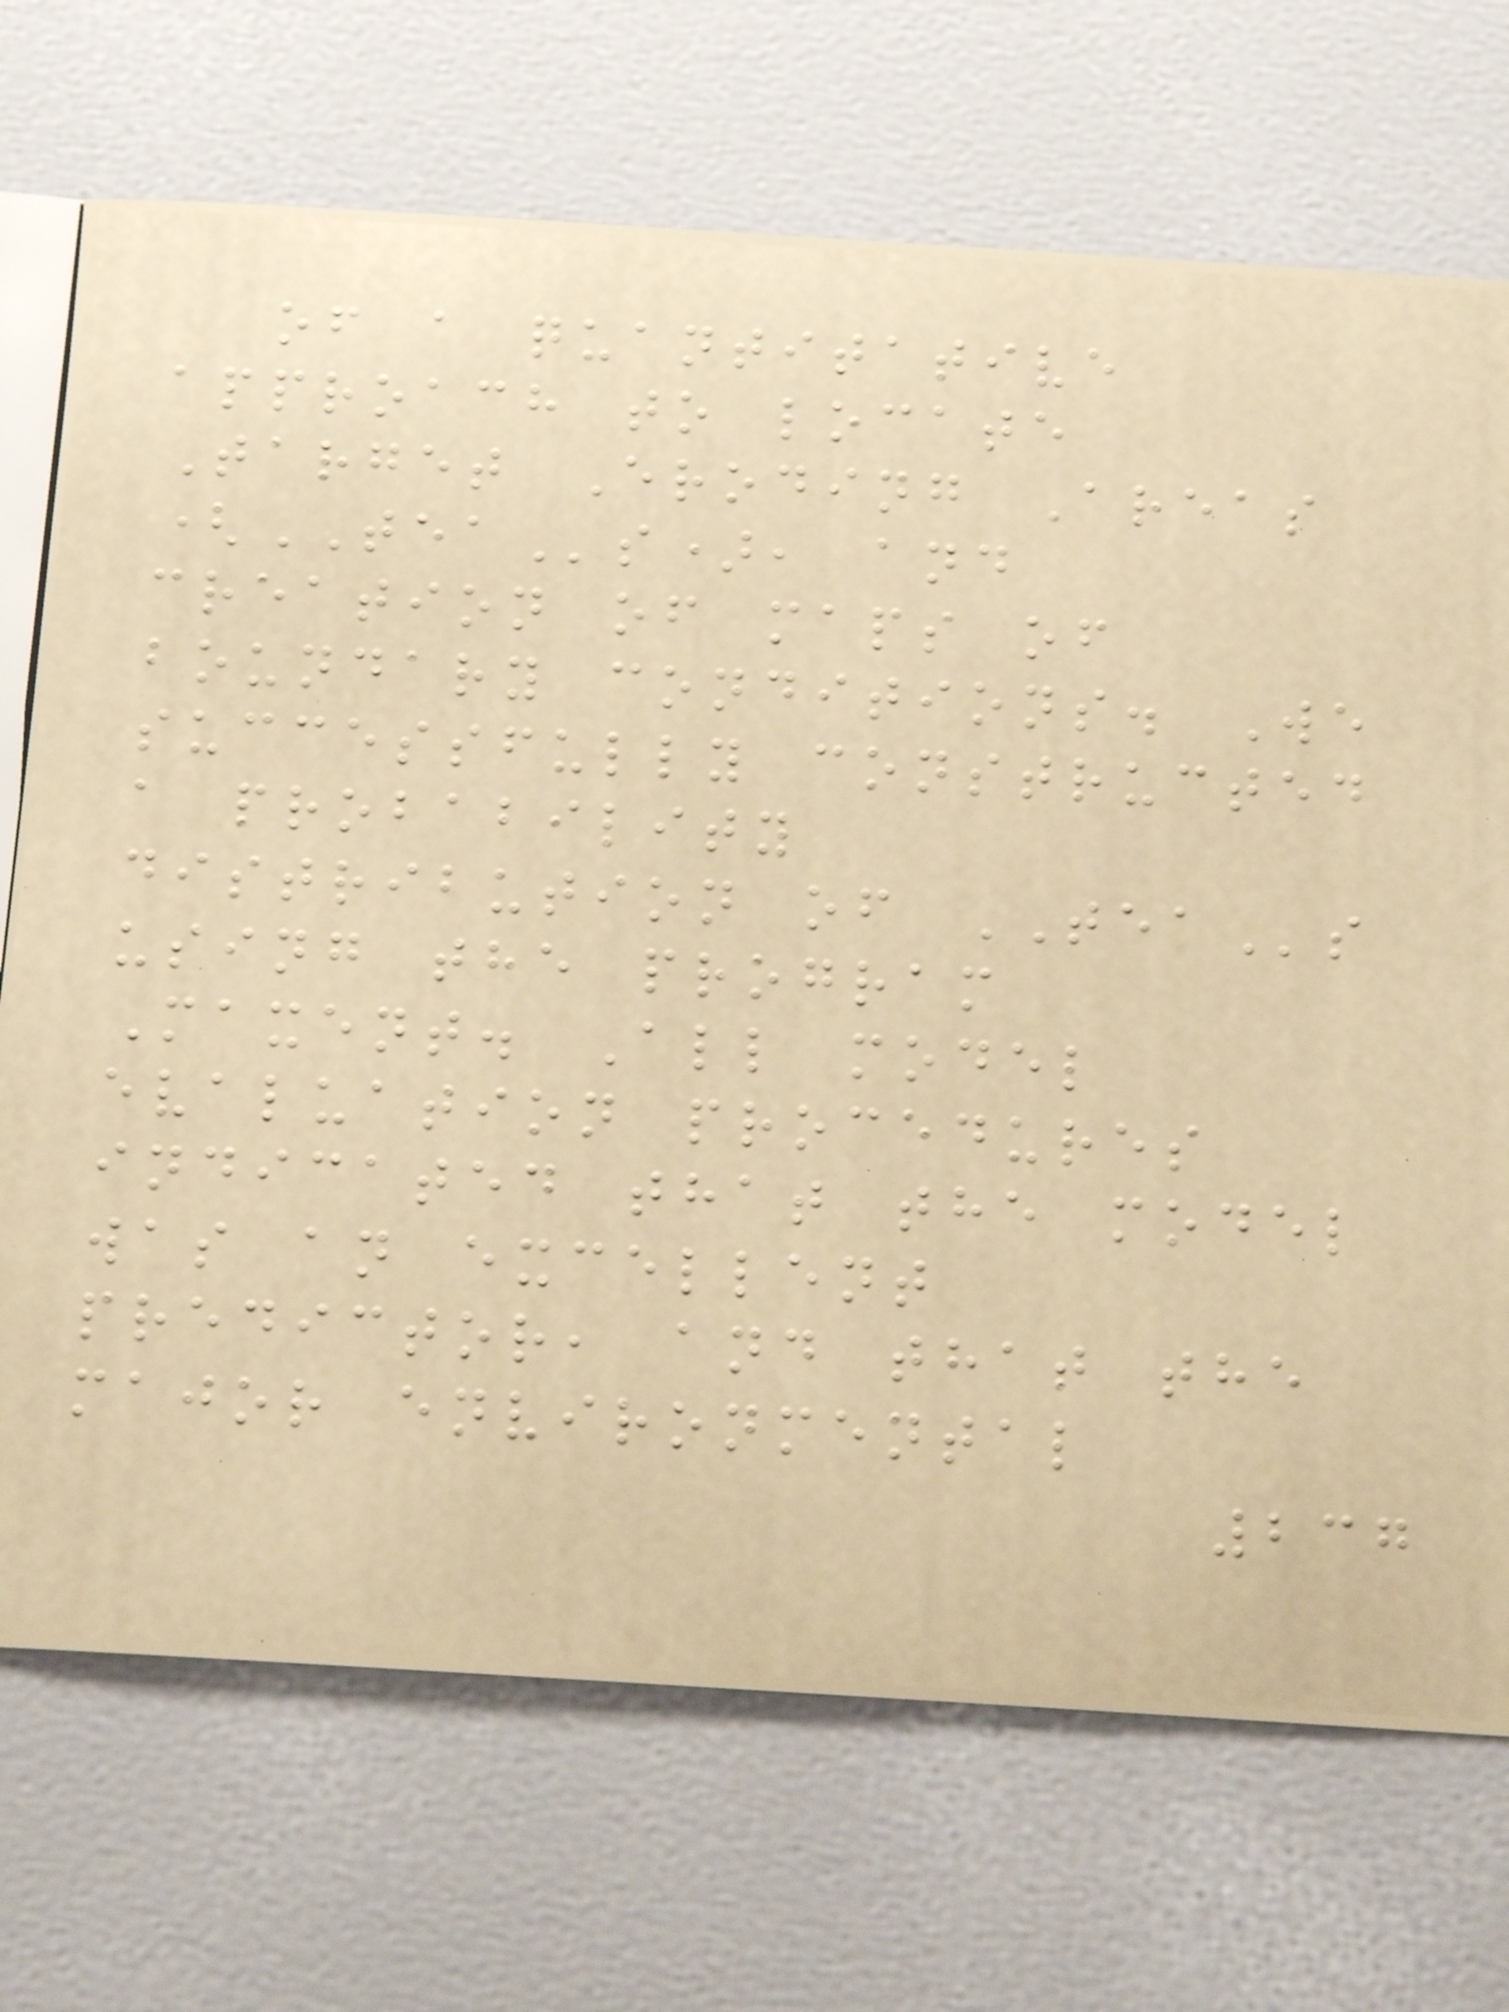of a quantitative
approach to locate
Target Eroding Areas
(TEAs), and
creation of maps of
boundary conditions. We
successfully constructed
a probability
distribution of TEAs
using the program
Maxent. All model
evaluation procedures
indicated that the model
was an excellent
predictor, and that the
major environmental
237
